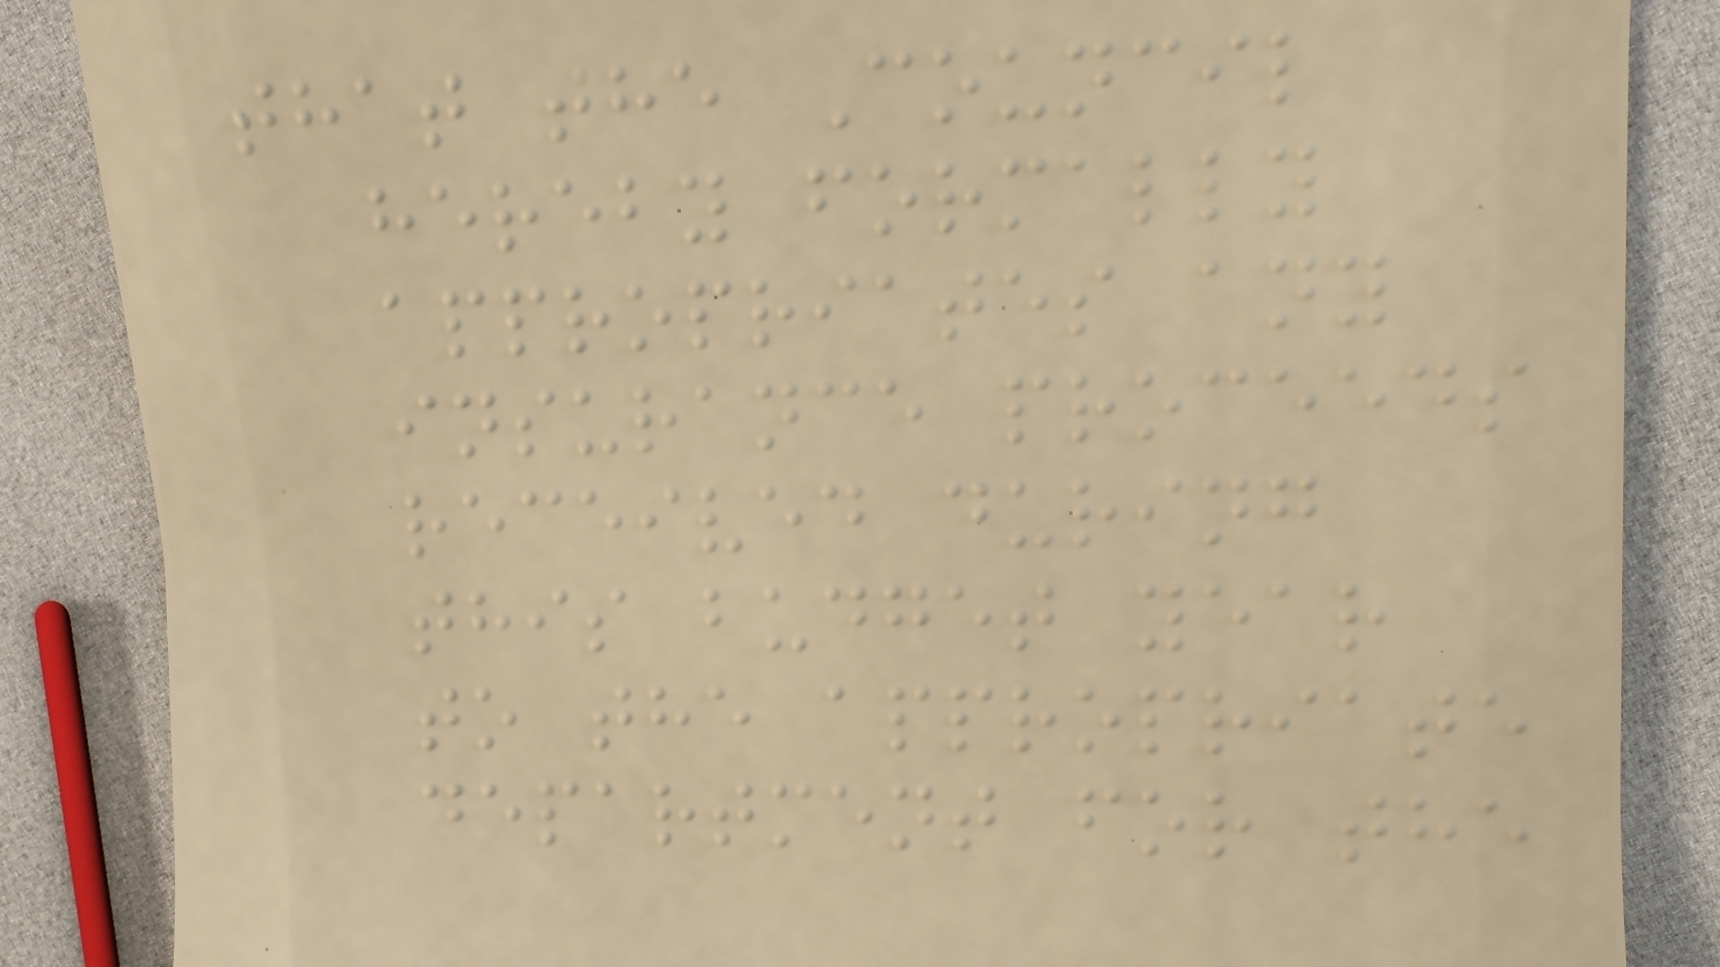that the Council
hereby formally
appropriates any
insurance proceeds
received during
this budget year
to the appropriate
department for the
